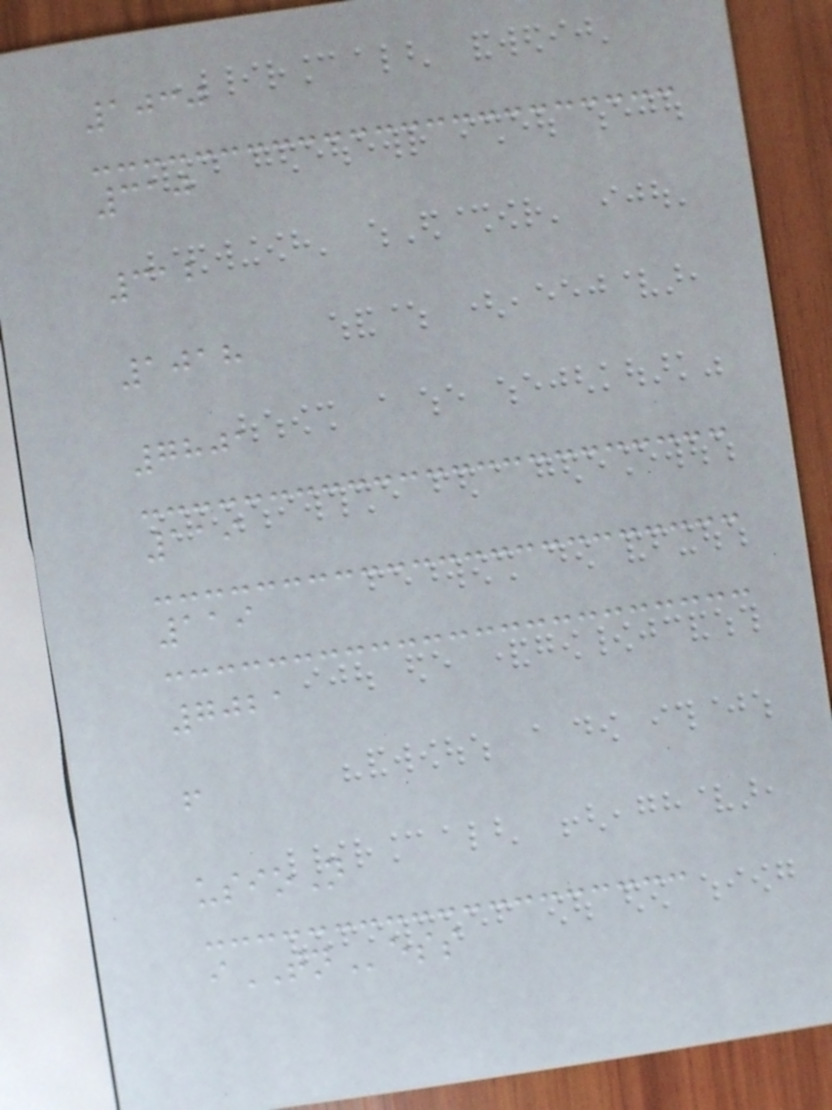1030
310
312
1018
7801
119
119
7021
f
usioN
iTNess
